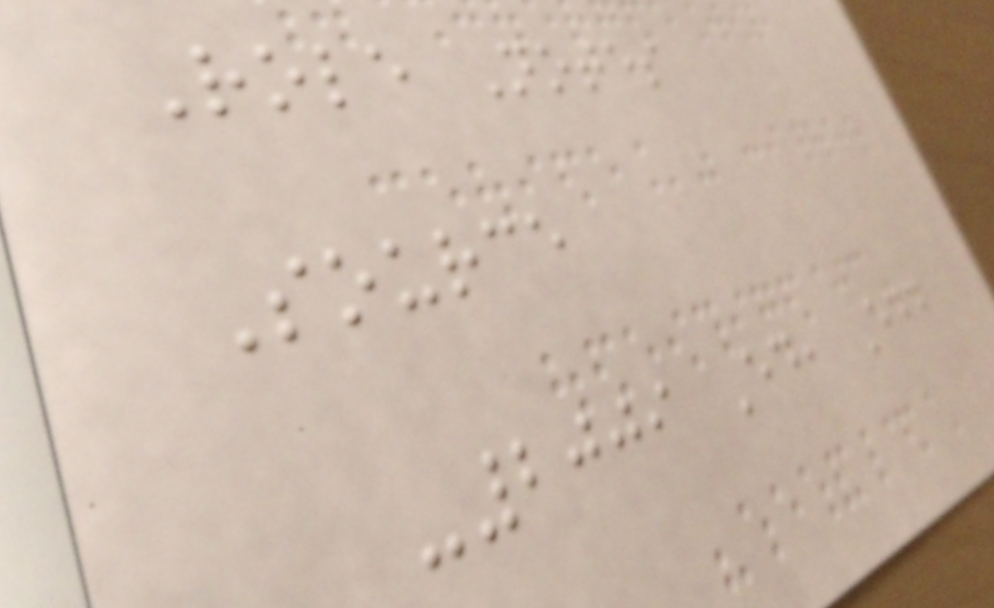Role Notes
Source
-2009 Ed, Edd
